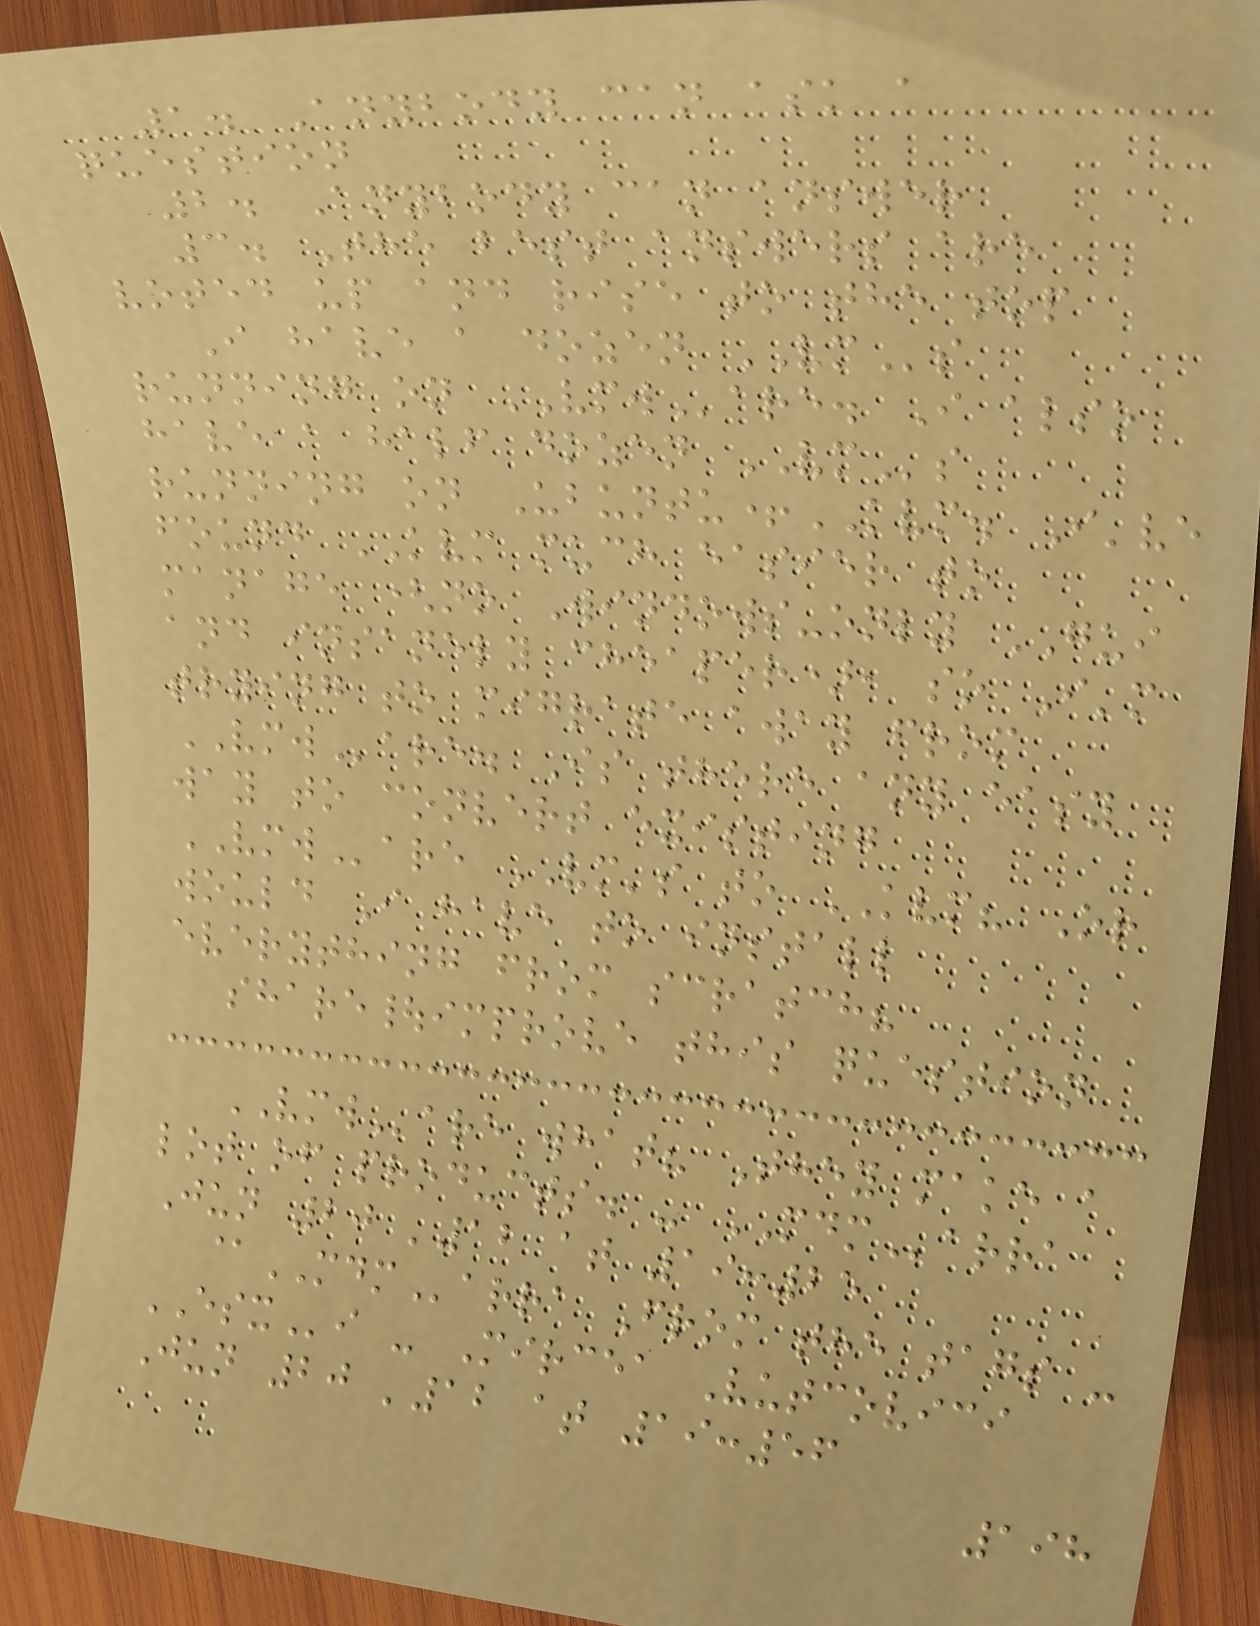1. Anybody can ask a
question
2. Anybody can answer
3. The best answers are
voted up and rise to the top
I have a dozen VMs
running on VMWare. I also
have a half dozen VMs
running on Ubuntu+KVM. I've
found KVM much easier to
manage (no Windows-only GUI
and insanely cheaper), so I'm
trying to migrate away from
VMWare. Is there any easy
way to convert existing
VMWare VM's to KVM? Or
would I have to install
everything from scratch?
share|improve this question
VMWare what? They make a
lot of products. - MDMarra
Jun 20 '12 at 19:25
@MDMarra From the tags -
ESXi - Mircea Vutcovici
Jun 20 '12 at 19:56
198
